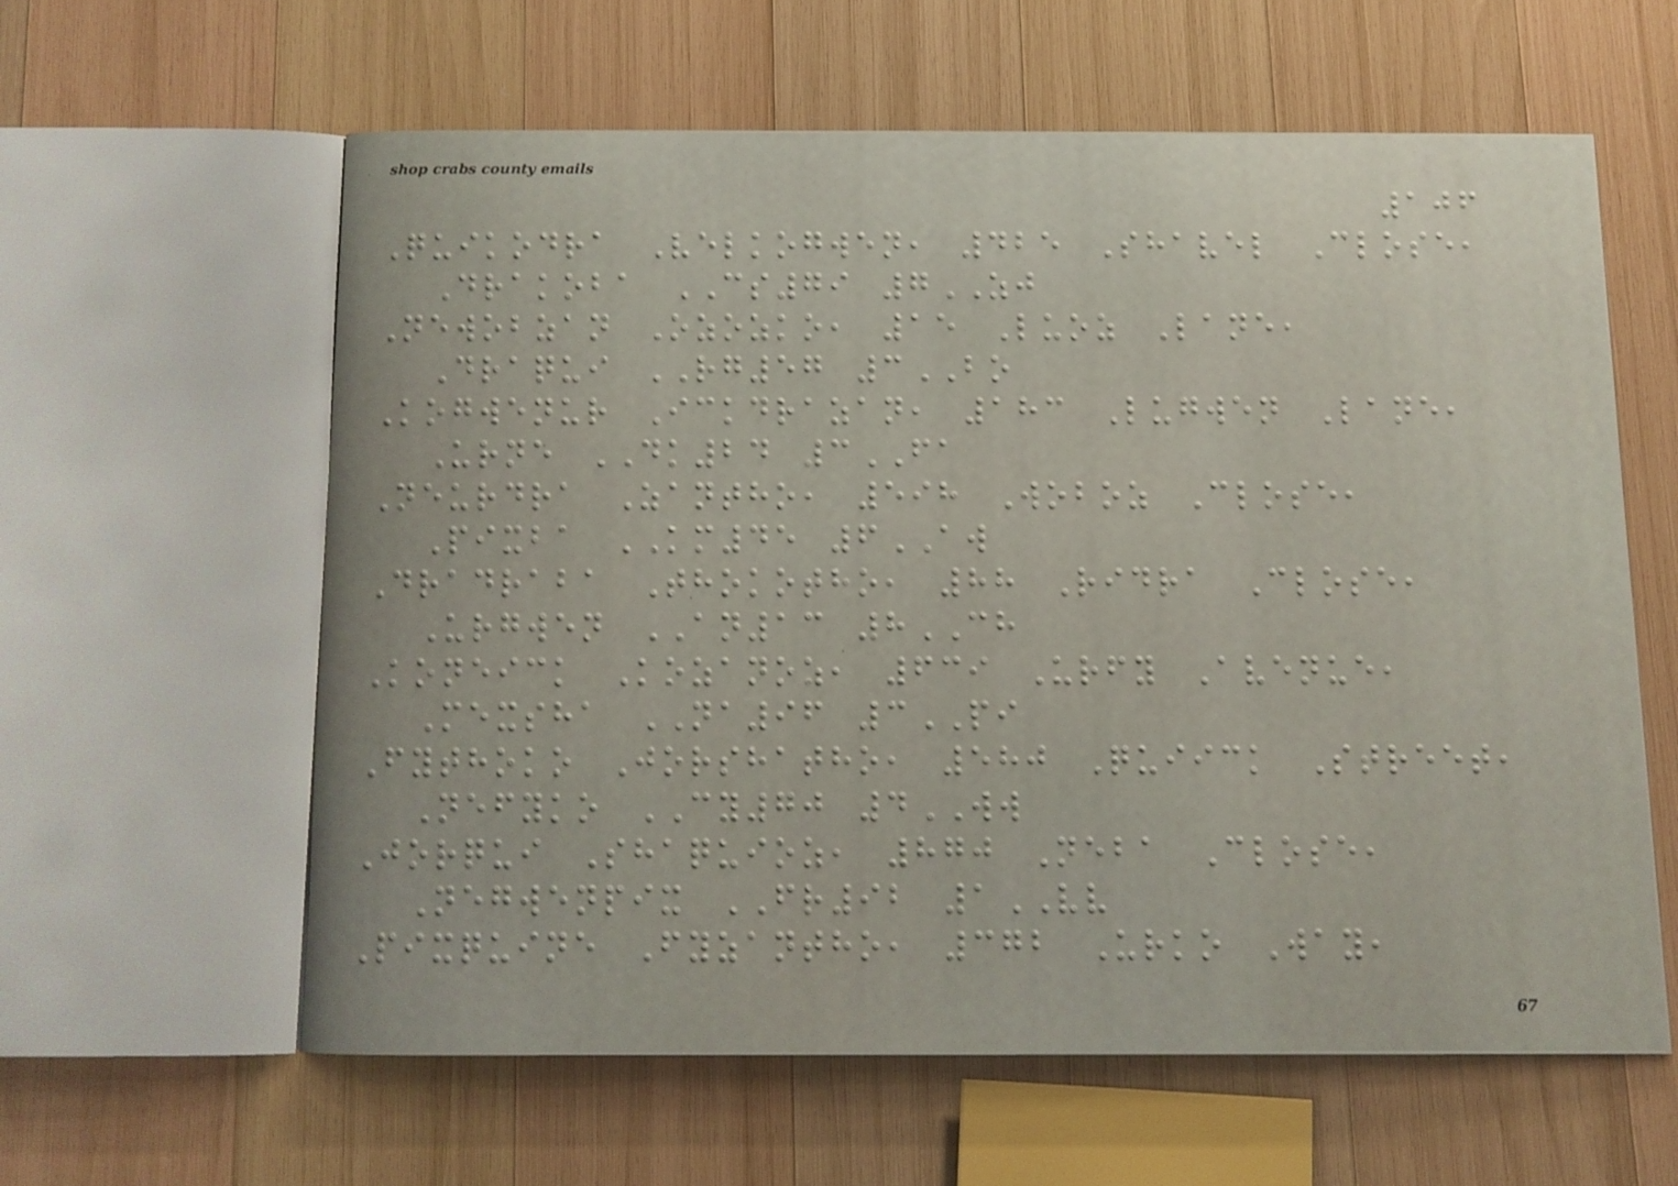106
Quikodra Velkogwen, 425 Shavel Close,
Drakoba CS79 7ZJ
Newobzan Ozozko, 15 Luoz Lane,
Draqui RG57 3BO
Kogwenur Ickdrazan, 183 Lugwen Lane,
Urne DK24 3FA
Neurdra Zantho, 598 Woboz Close,
Pixba KM45 6AW
Dradraba Thokotho, 88 Ridra Close,
Urgwen AN13 8CH
Koneick Kozanoz, 639 Urfy Avenue,
Mexsha NA96 3PI
Fythoko Jorshatho, 580 Quiick Street,
Nefyko CY70 4WW
Jorqui Shaquioz, 870 Neba Close,
Negwenpix FR92 1VV
Pixquine Fyzantho, 372 Urko Way,
